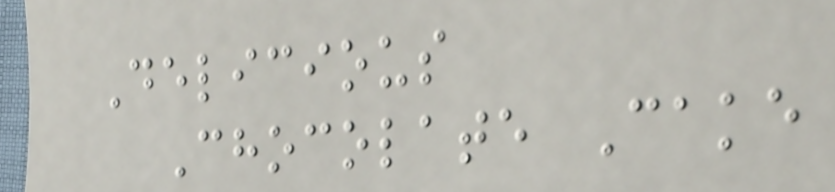Delicious
Chocolate Cake
